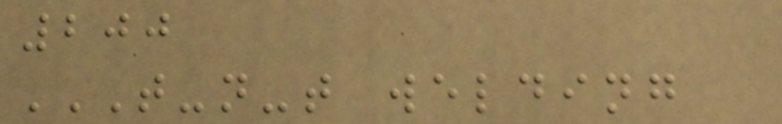200
T-N-T WELDING
